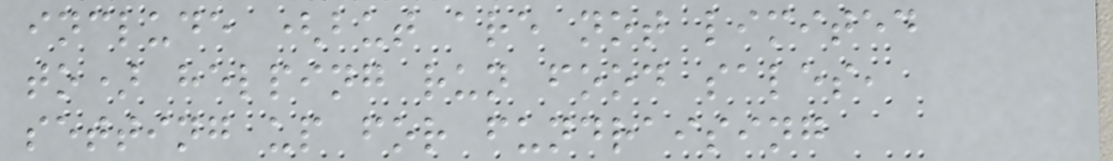include (but are not limited
to) helping run food sales,
setting up for fundraising
